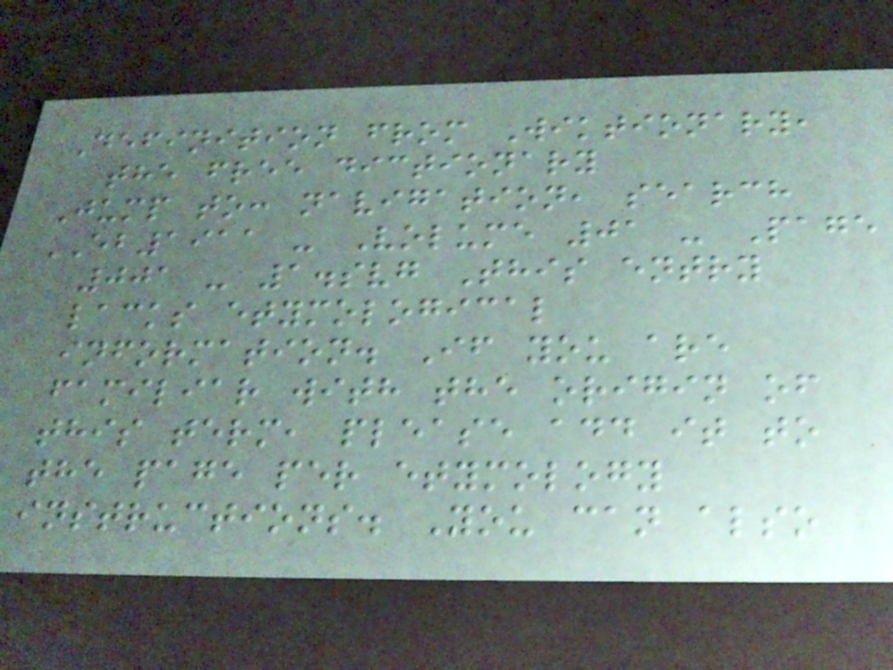Definition from Wiktionary,
the free dictionary
Jump to: navigation, search
EB1911 - Volume 01 - Page
001 - 1.svg This entry
lacks etymological
information. If you are
familiar with the origin of
this term, please add it to
the page per etymology
instructions. You can also
